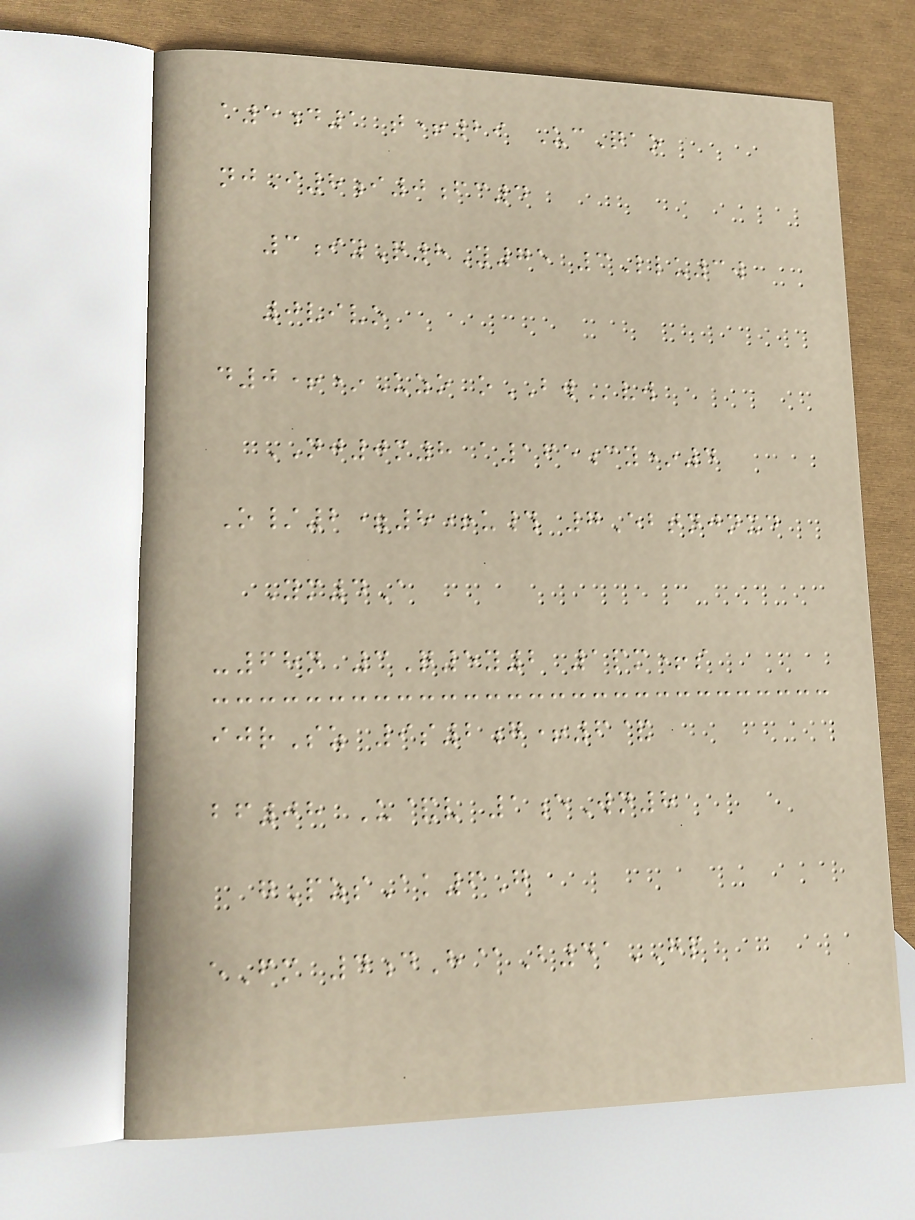a5d1 t+29 UcQao
njI8i0fc4
3iyQ8Y75 3Llu3w
0vivo
d0+*Uzo oBWvw
NJ0m8 a165cy*4
O/2=8+u# 7Ebtnjnxd
Ym4A
-68n 3Q5y2 1pm+s
ijrSz 9s2g+6&
bf08 U&v 1eWn8
gPzsAk6G
eFm 4dH@B41GP
